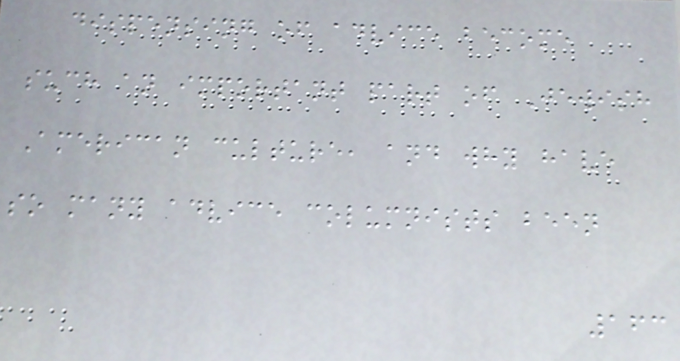dispensing of advice become
such an important part of Jewish
American culture, and why have
so many advice columnists been
163
